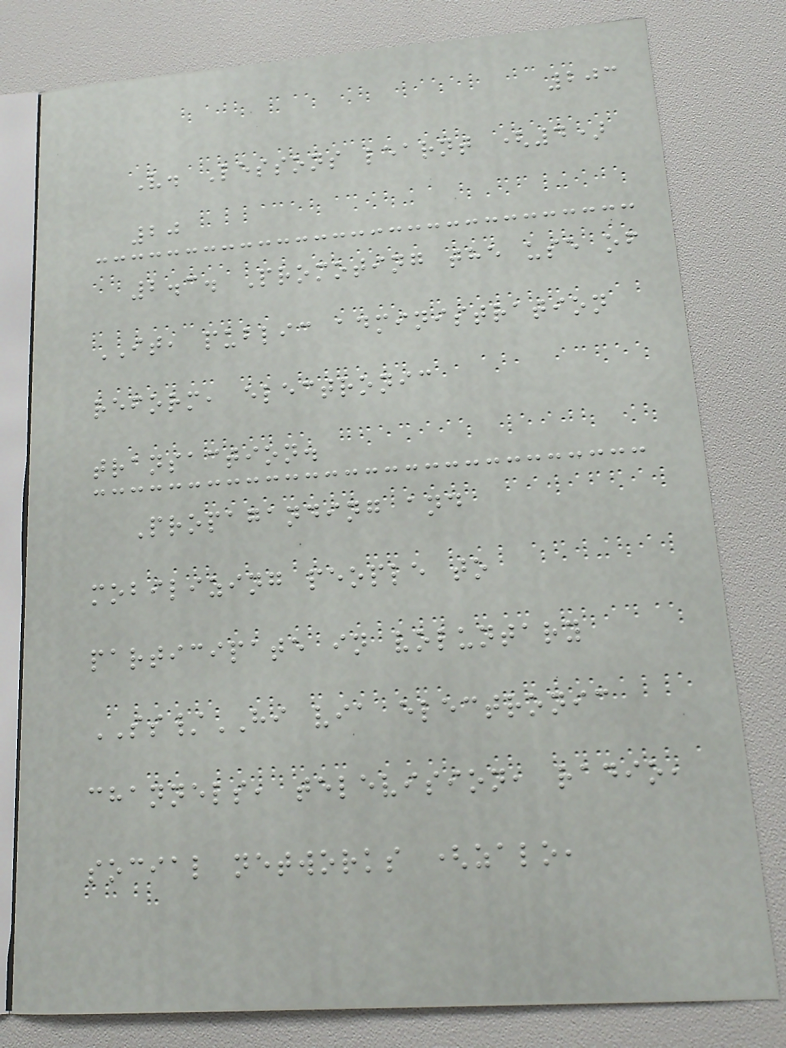203
V. Lessons learnt (4)
20
2.3. Promoting the use of
IT, public administration
reform, electronic
transaction.
Propaganding and
mobilizing people to
participate in voluntary
SS/HI via electronic
channels, television, radio,
social networks (zalo,
